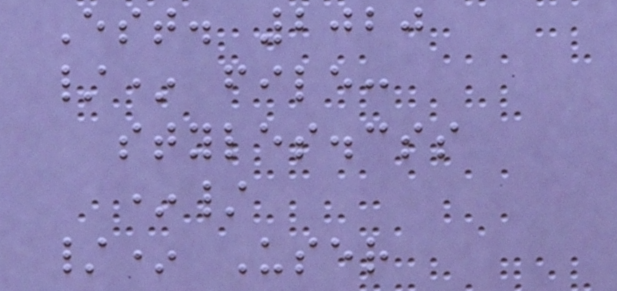Est. 2020
/* file:
styles.css
*/
/* User
